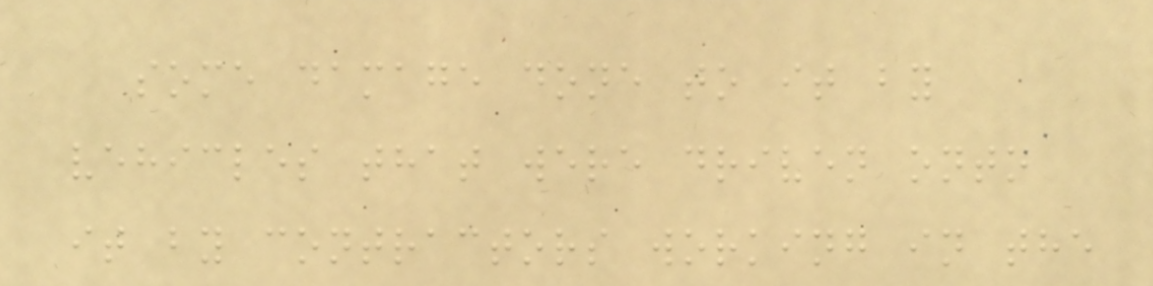some damage done to it by
vehicles that were driven onto
it by contractors working in the
